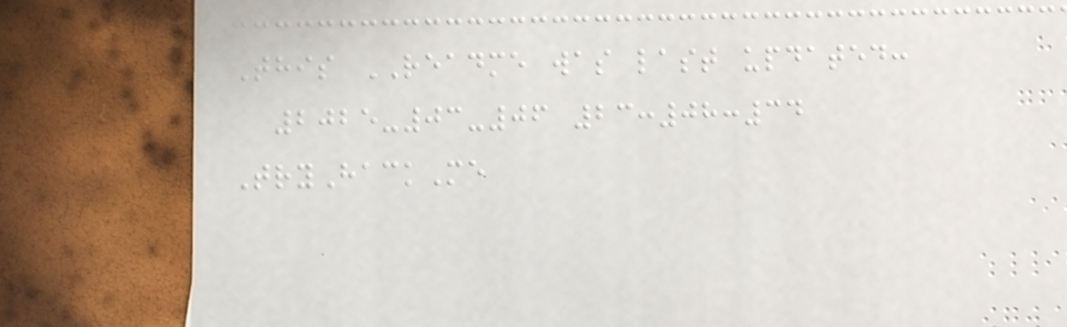This README was last updated:
2025-03-06 23:08:34
TryHackMe
